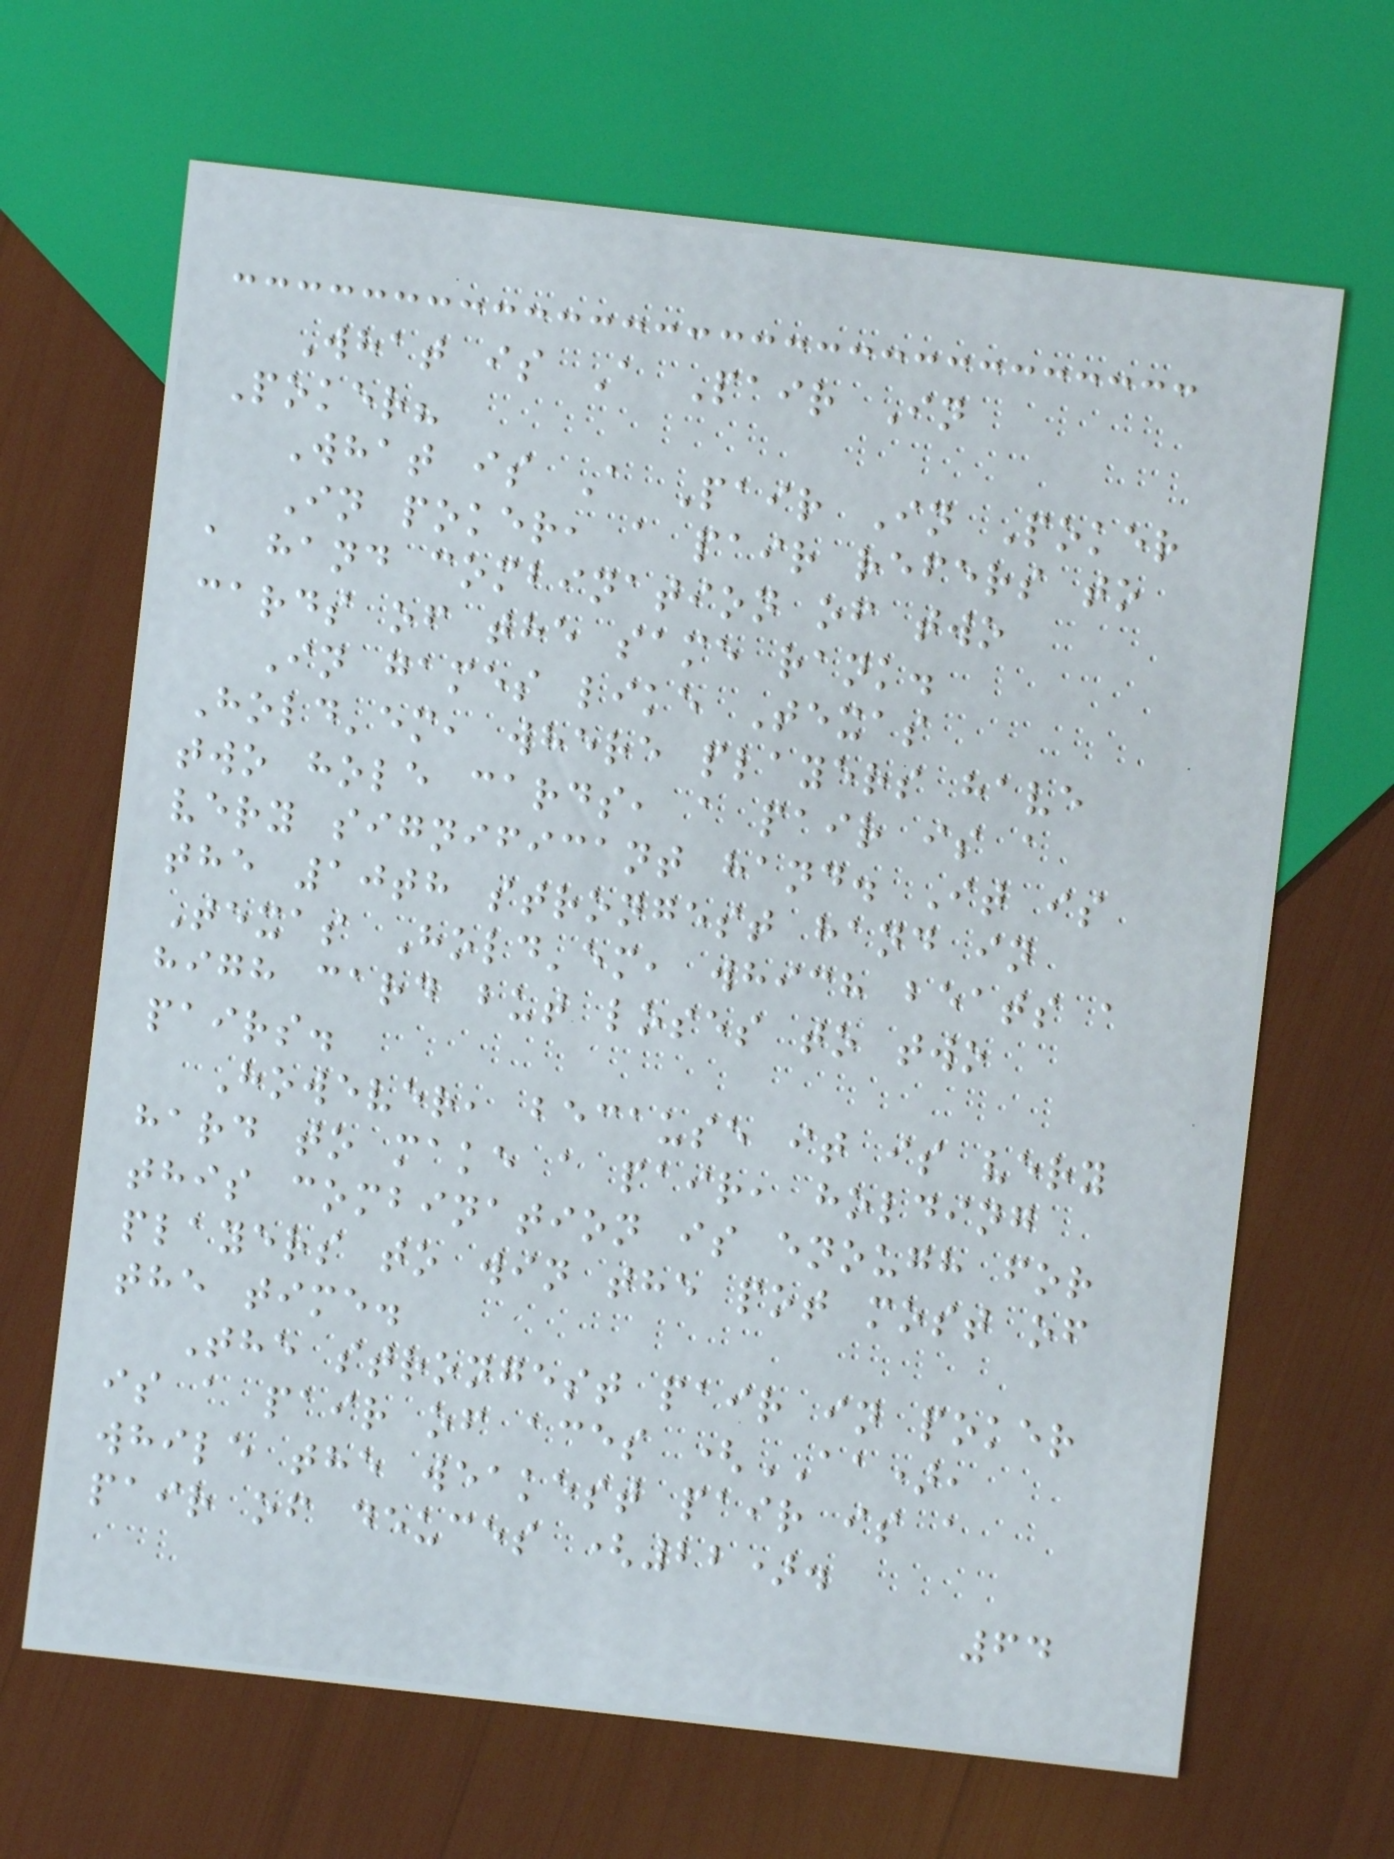What is A Pair In
Poker?
What is A Pair In Poker
In poker, a pair refers to
a hand combination of two
cards of the same rank.
In games like Texas
Hold'em, where players have
two hole cards, a pair is a
very significant hand. It is
the 10th strongest hand in
Texas Hold'em, which beats a
high card but loses to two
pairs.
However, because it is very
hard to make a pair, holding
this combination is enough for
players to win the pot most of
the time.
The strongest pair in poker
is a pair of aces (AA),
while the weakest pair is a
pair of deuces (22).
64
